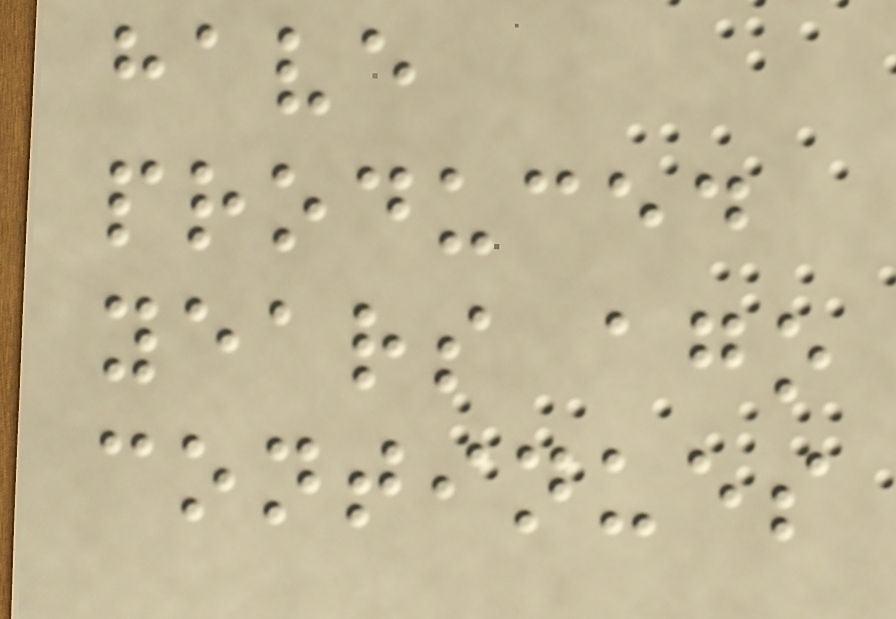have
produced
years ago
continues
